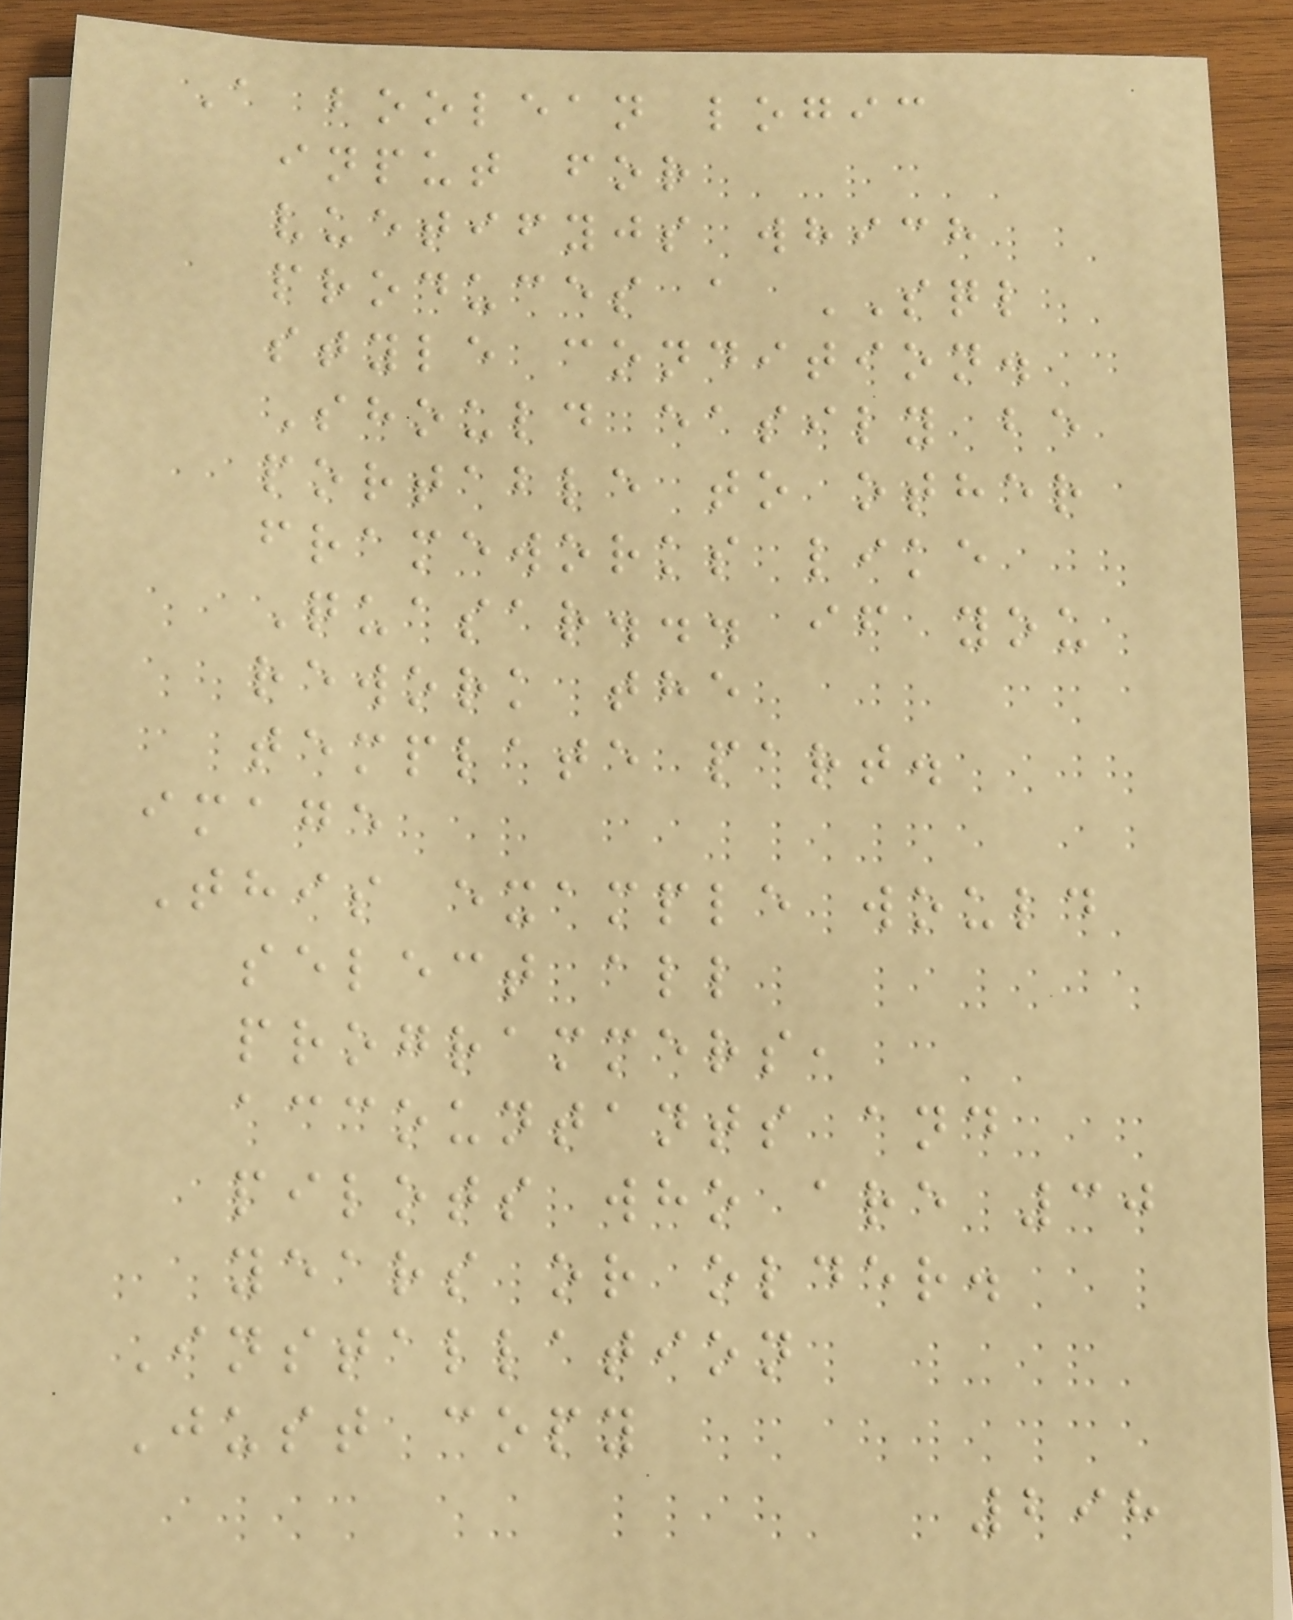A boolean logic
input for
vuetifyjs which
produces a SQL
style condition.
Should easily be
portable to other
frameworks like
Quasar... if you
rework the
template part.
image
This example would
select all
programmers,
accountants and
pilots who are 30
years or older.
Installation
Just copy
298
